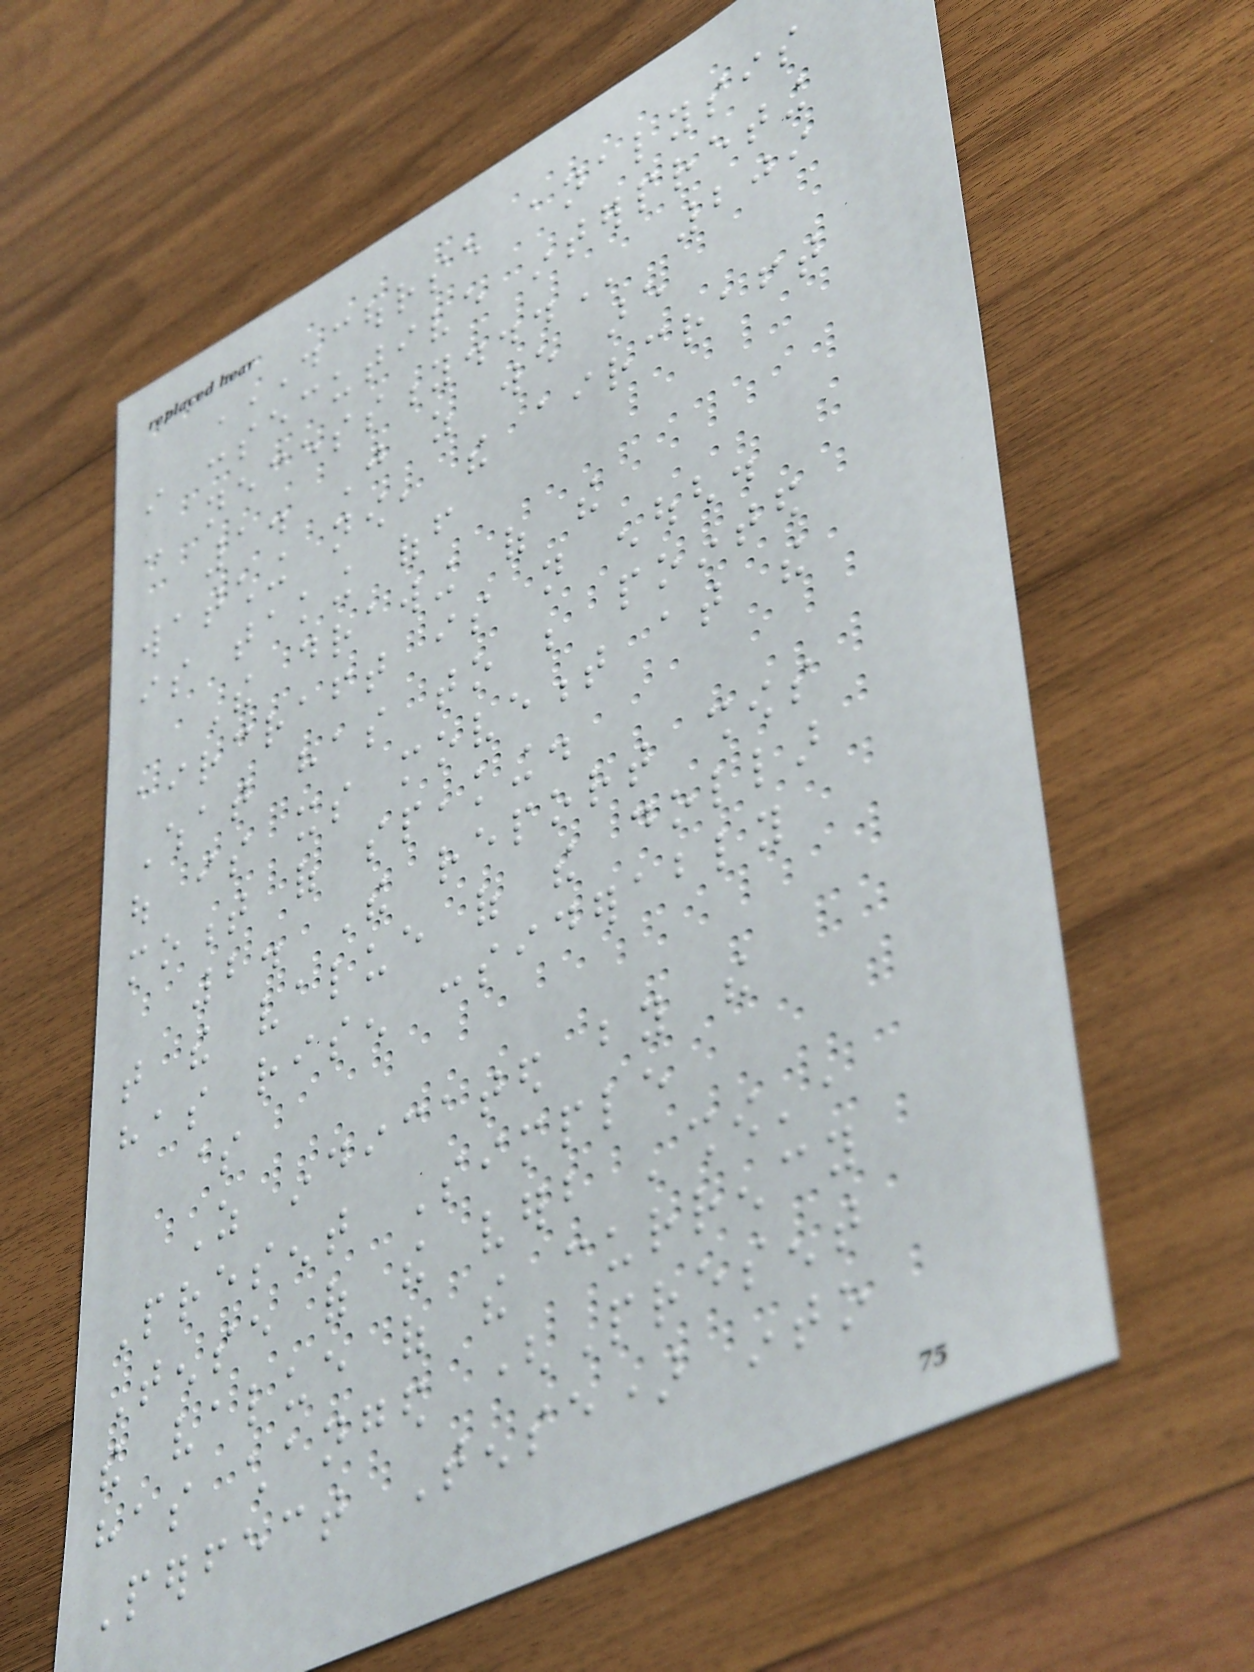DISCOURSE ANALYSIS
IN CONSECUTIVE INTERPRETING
- NECESSITY... 209
1. Just as we are
watching now, the aircraft
is taking off
The drawing of the
aircraft is not enough.
What has to be pointed
out is its movement at the
moment of speaking.
2. The report shows
that the value of the dollar
has risen considerably
$
As indicated by the
Present Simple
Tense of the verb 'show',
the value of the currency
has changed (Present
Perfect Tense) into
